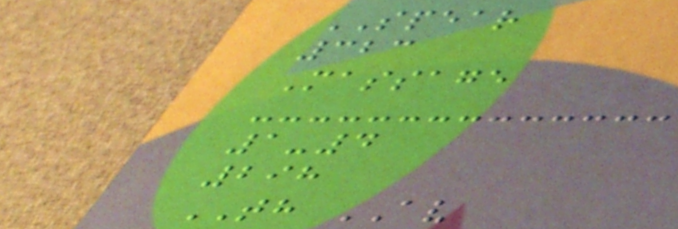SPEAR
323
Massage
1-4
298
TH AV
